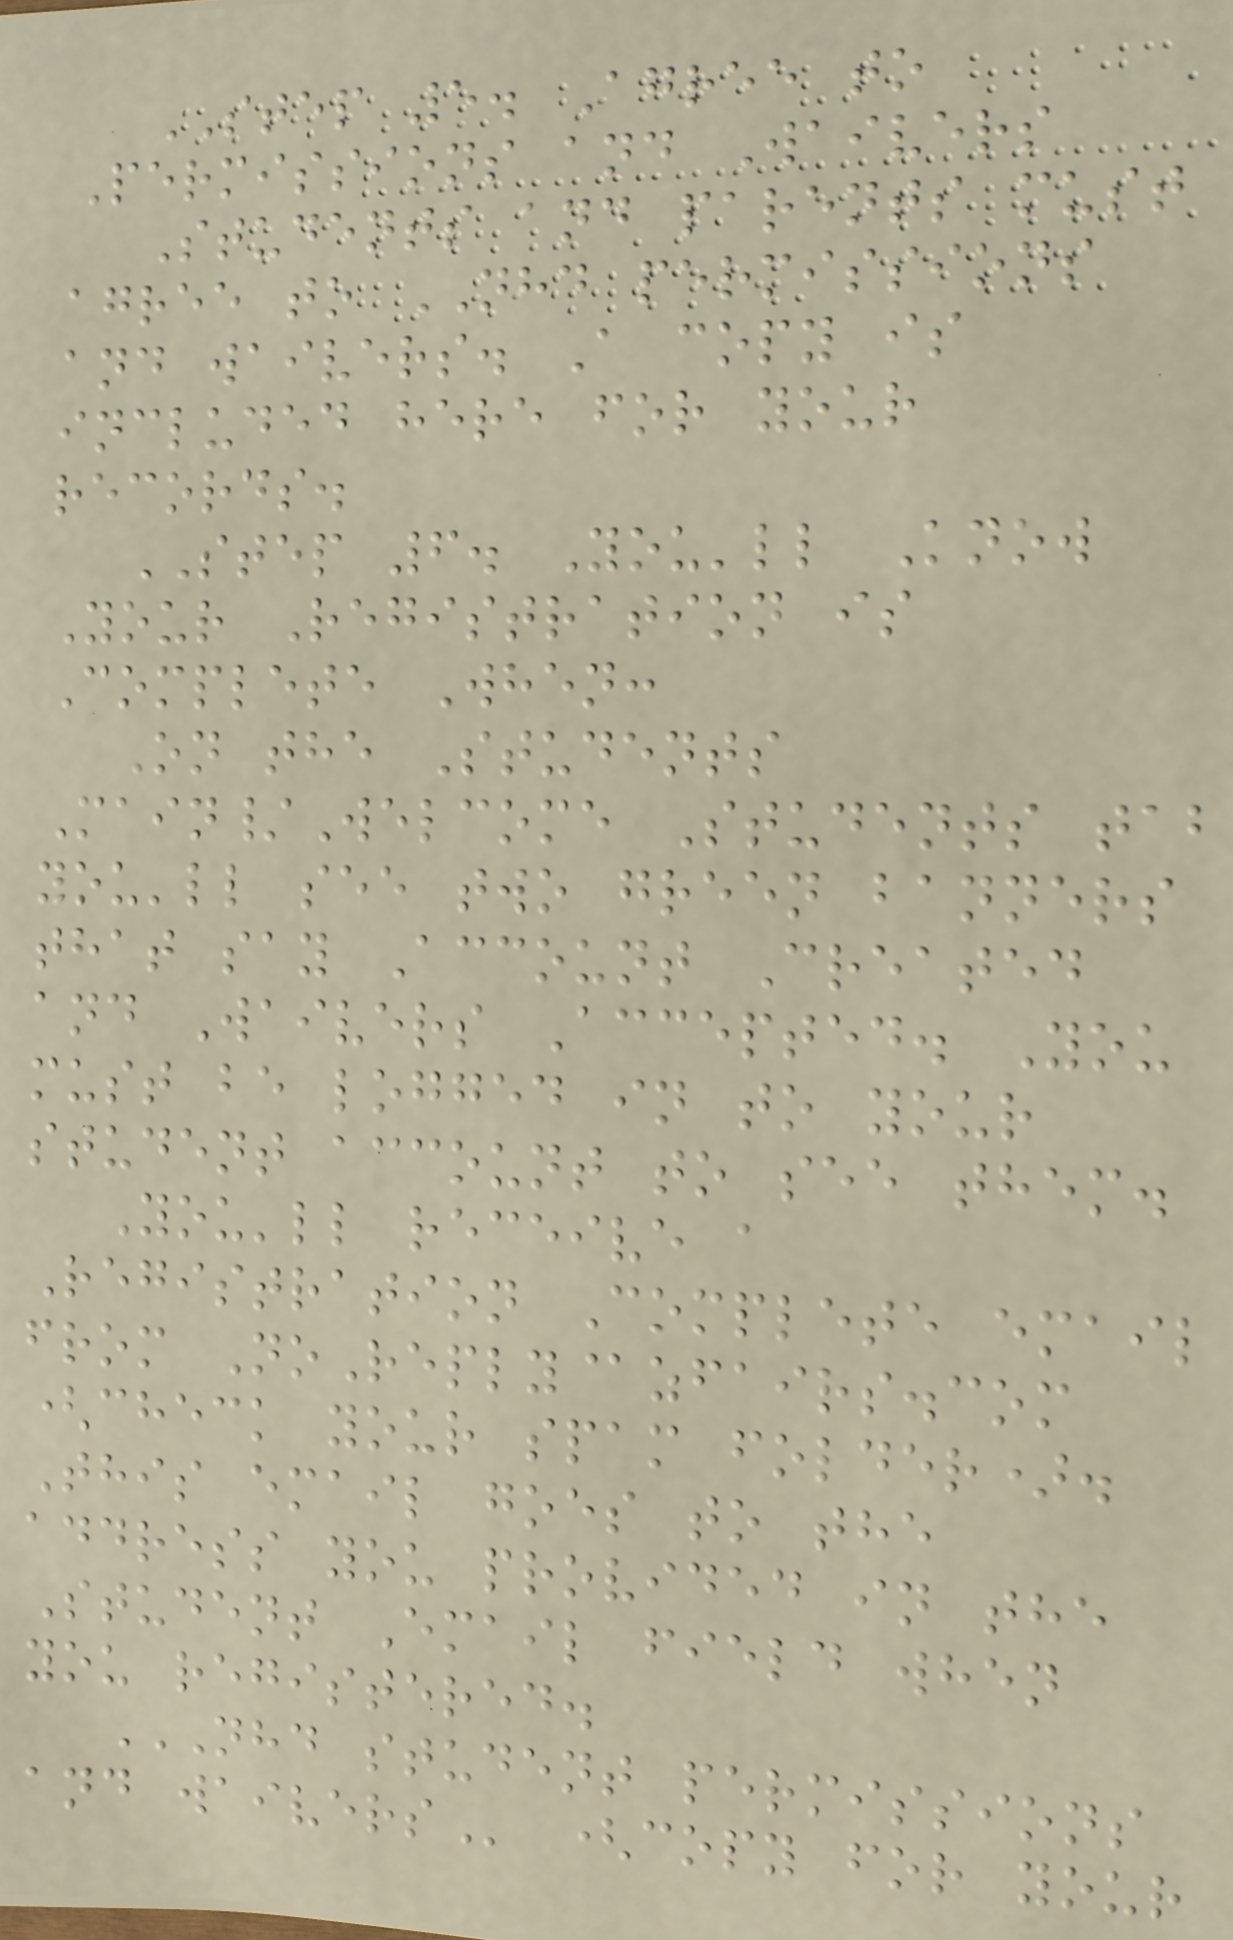STEP 5. Agree to
Permissions and Waivers
Students and parents must
agree to NHD permissions
and waivers. A copy is
included here for your
records.
STEP 6. You'll Know
Your Registration is
Complete When:
On the Students
Main/Welcome Students tab
you'll see two green banners
that say Account Created
and Waivers Accepted. You
must be logged in to your
student account to see them.
You'll receive a
Registration Complete email
from NoReply@zfairs.com
(check your spam folder).
This email goes to the
address you provided in the
Student Email field when
you registered.
NHD STUDENT PERMISSIONS
AND WAIVERS (copy for your
